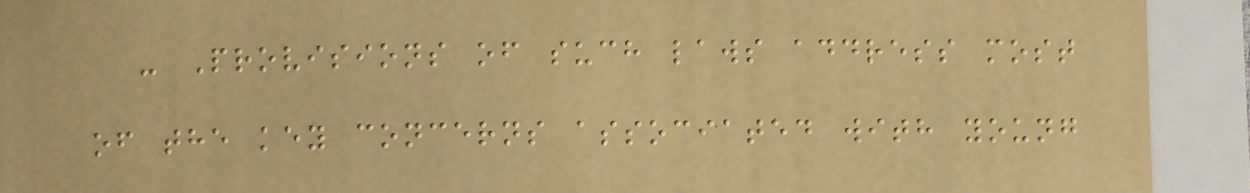- Provisions of such laws address most
of the key concerns associated with young
